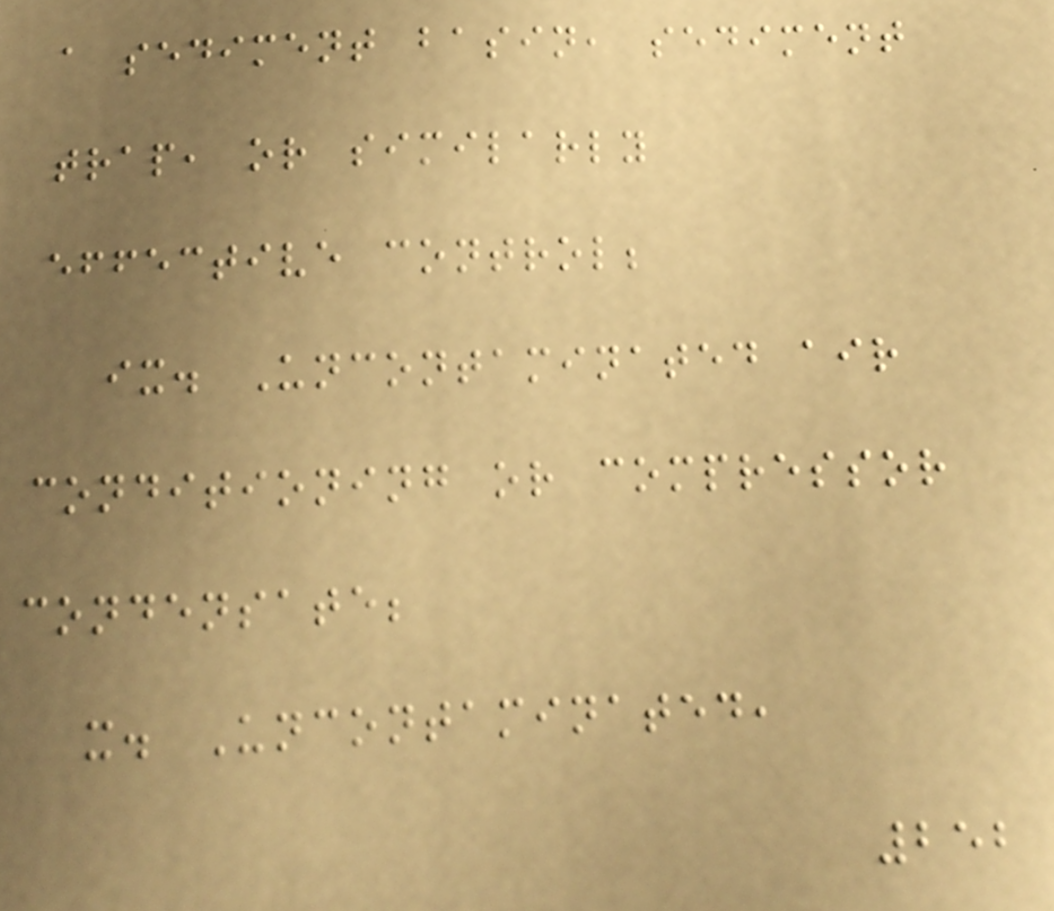a sediment basin, sediment
trap, or similarly
effective control;
ix. Uncontaminated air
conditioning or compressor
condensate;
x. Uncontaminated,
252
